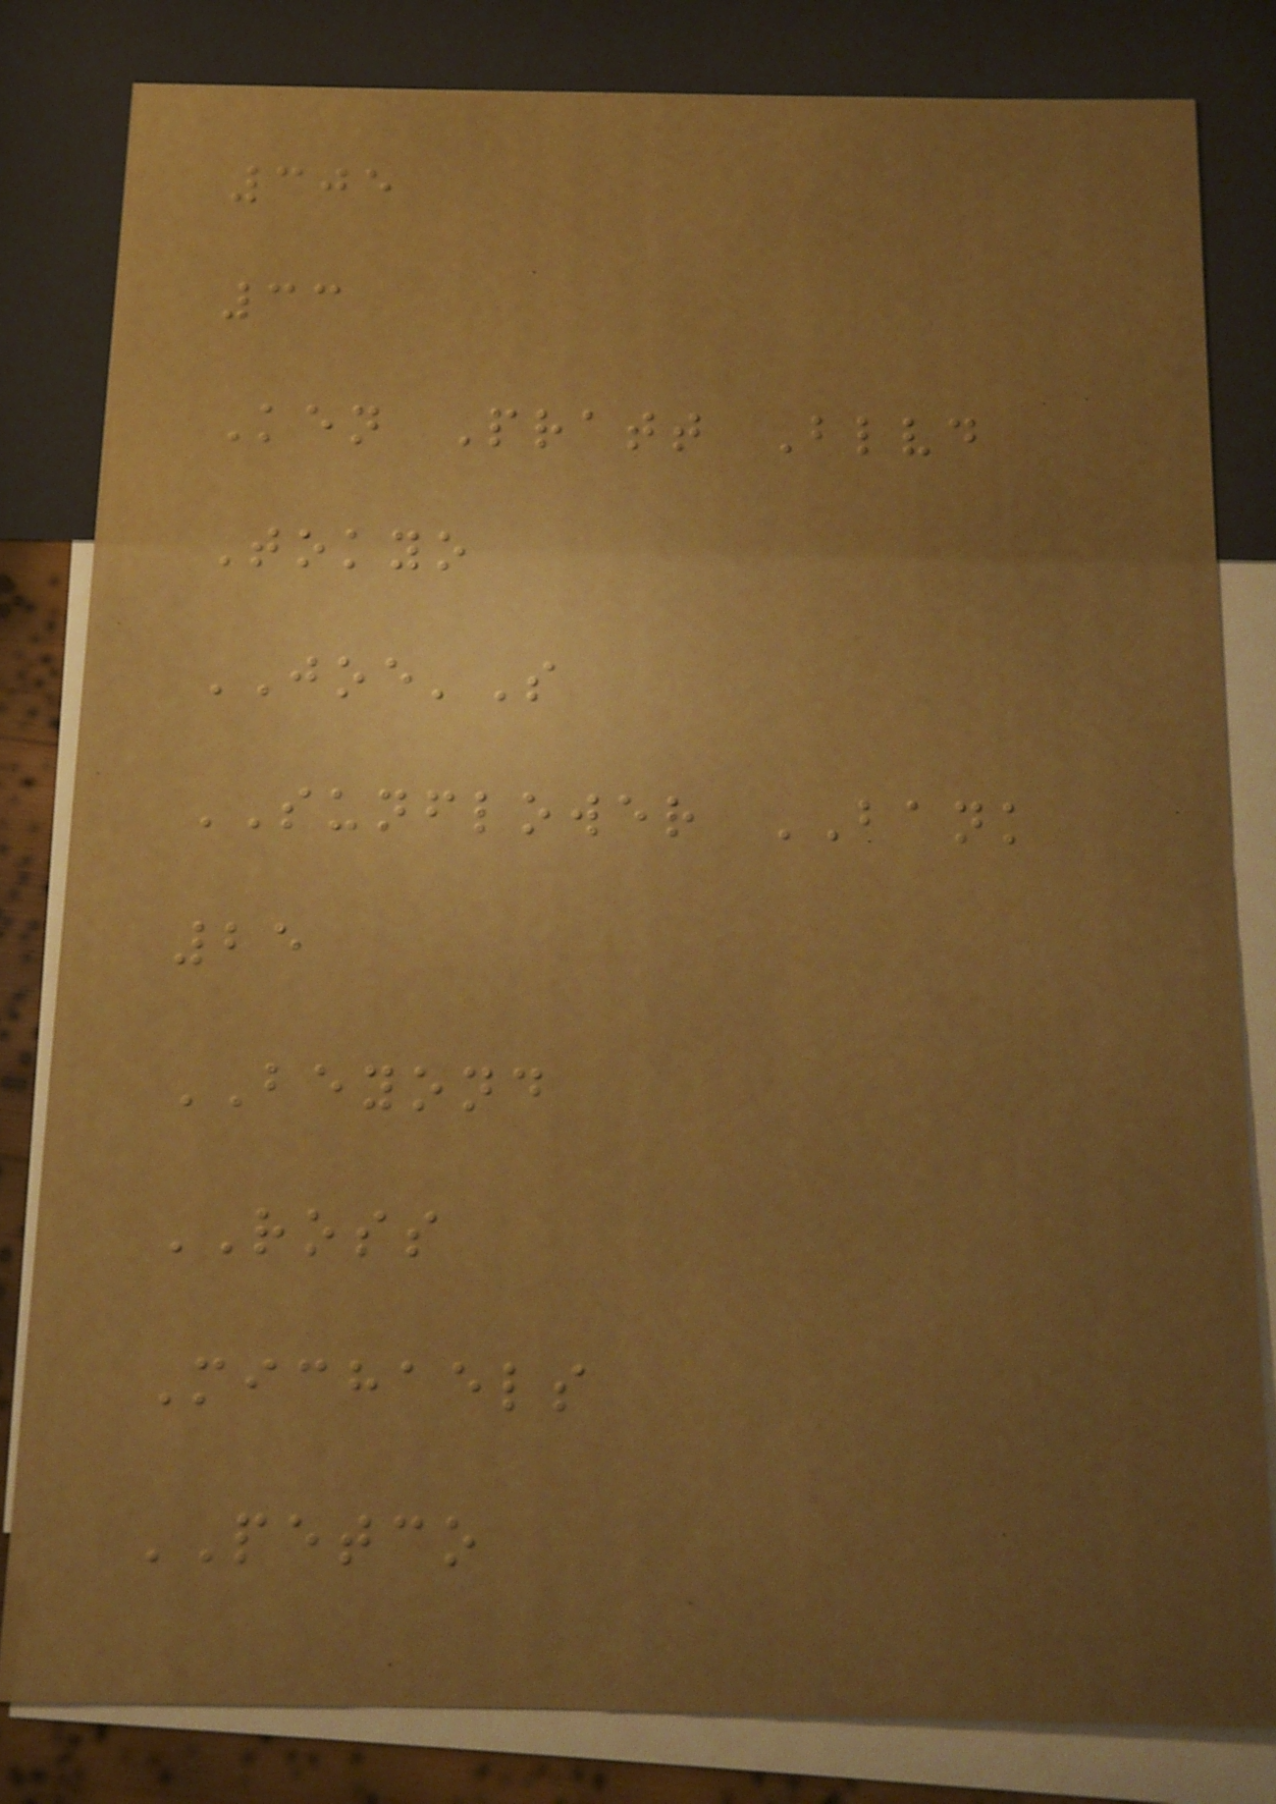305
33
Ken Pratt Blvd
Tokyo
JOE'S
SUNFLOWER BANK
25
BEYOND
ROSS
Michaels
PETCO
